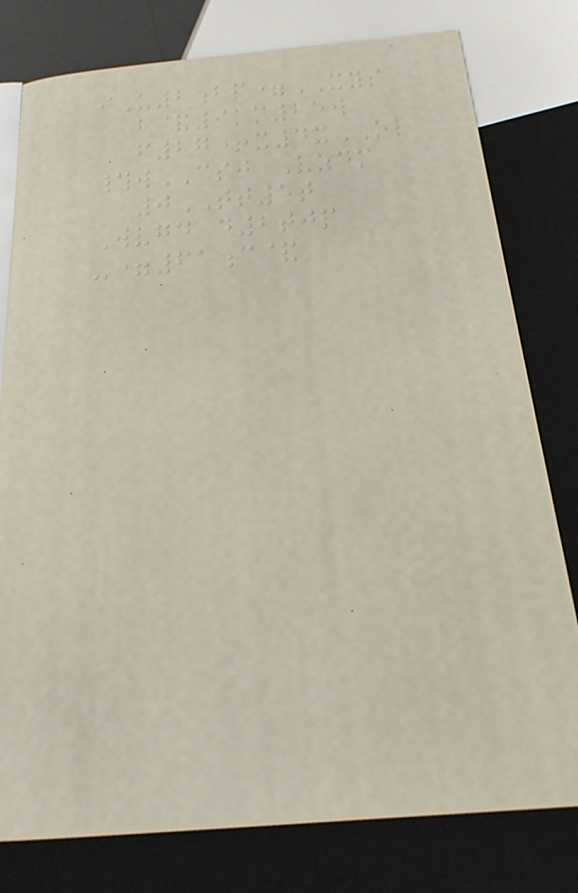iU2bp=XYS
b&9km25w
f27+x4xOL
#wCSJ Vzdm
0TT5t
Wvgd d2tjp
-=61c&
